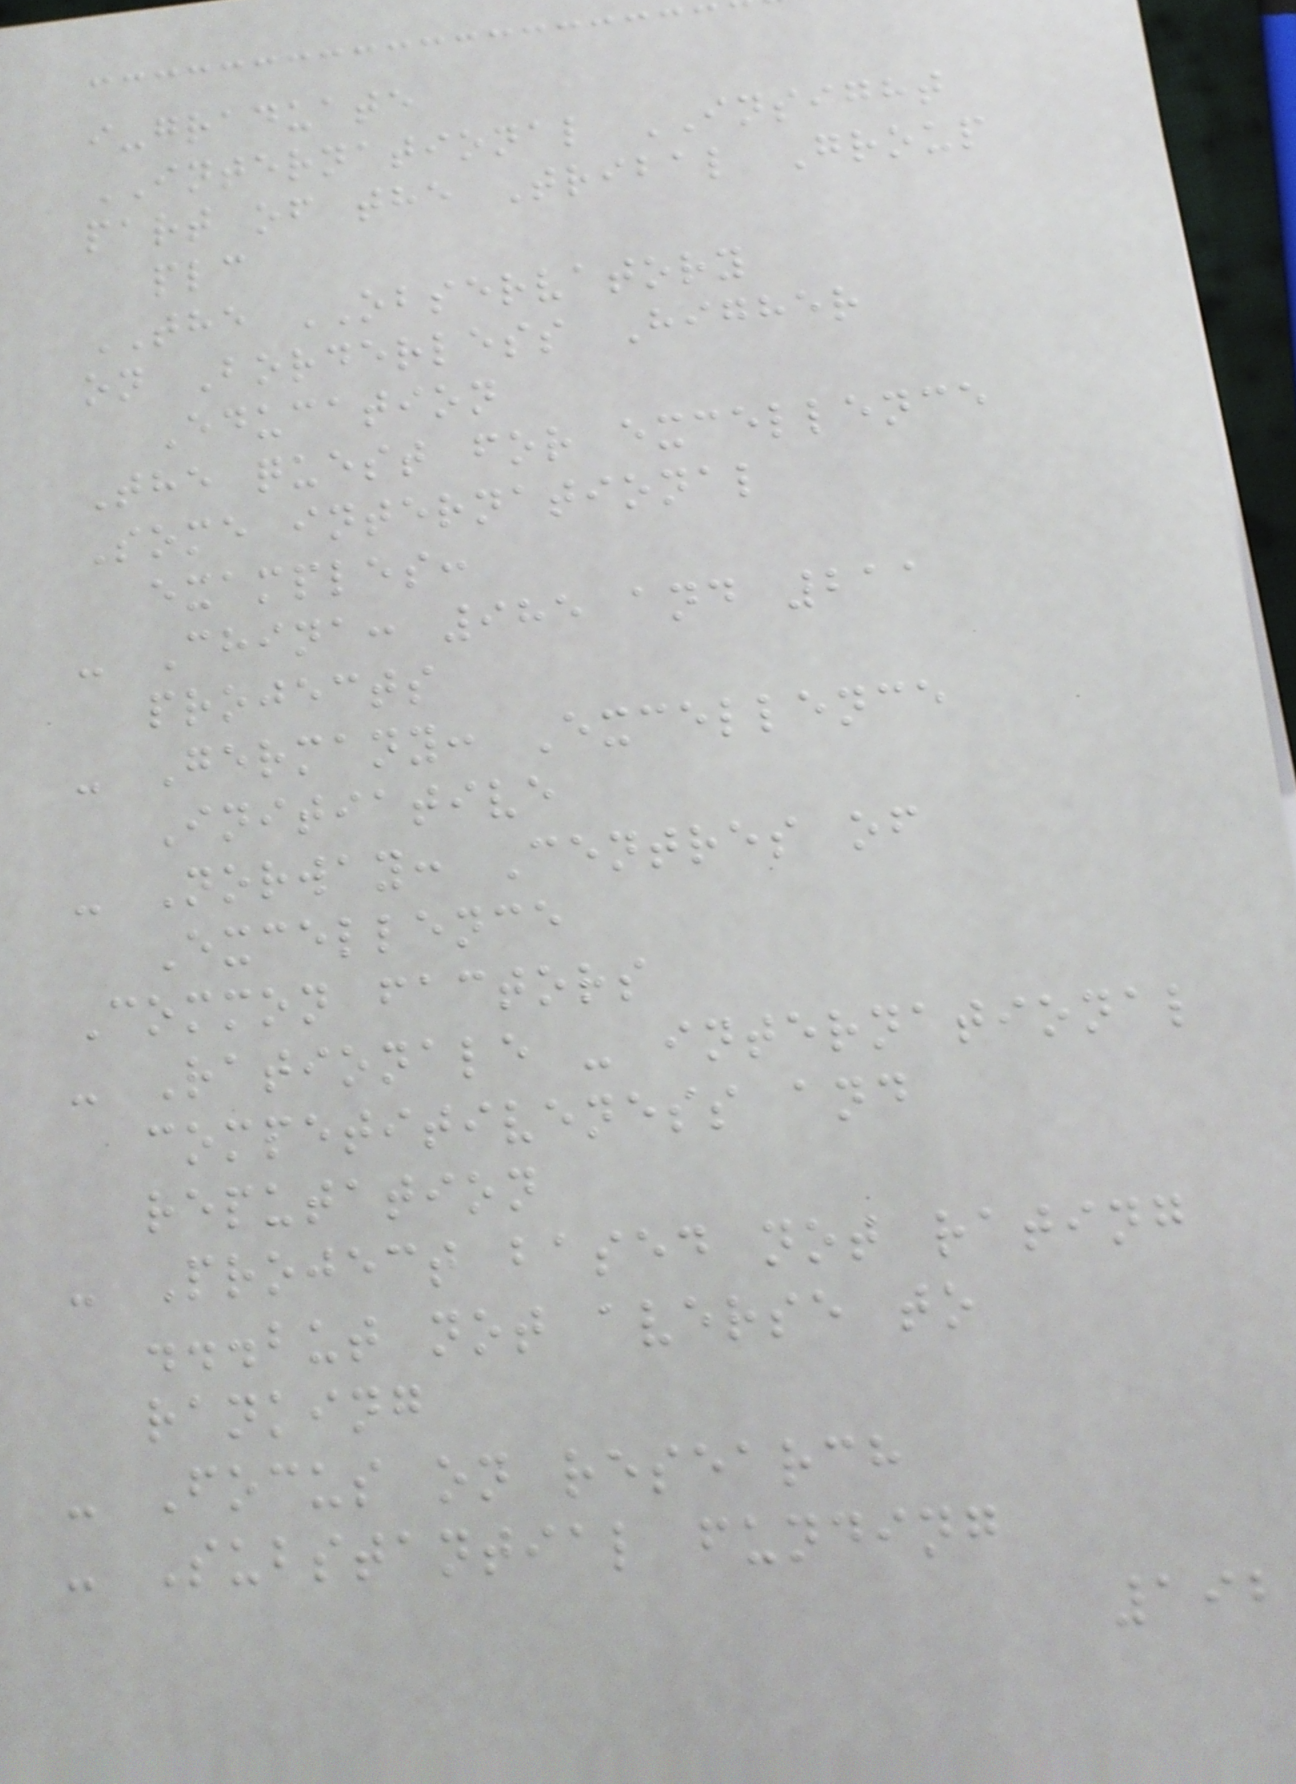i-graduate
INTERNATIONAL INSIGHT
part of the Tribal Group
plc
THE OBSERVATORY
on Borderless Higher
Education
The quest for excellence
Some international
examples:
- China: 985 and 211
projects
- Germany: Excellence
Initiative
- Norway: Centres of
Excellence
Common factors
- Rationale - international
competitiveness and
reputation
- Project based not rating
...but not averse to
ranking
- Focus on research
- Substantial funding
192
